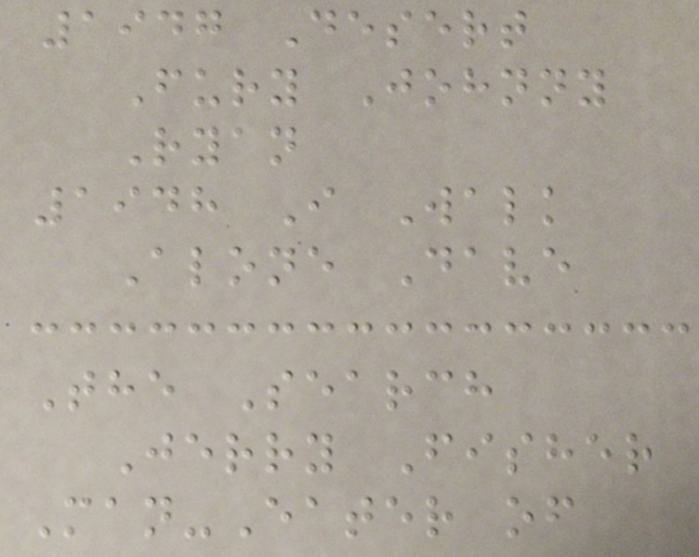1947 Desert
Fury Johnny
Ryan
1948 I Walk
Alone Dave
The Search
Jerry Fisher
Man-Eater of
